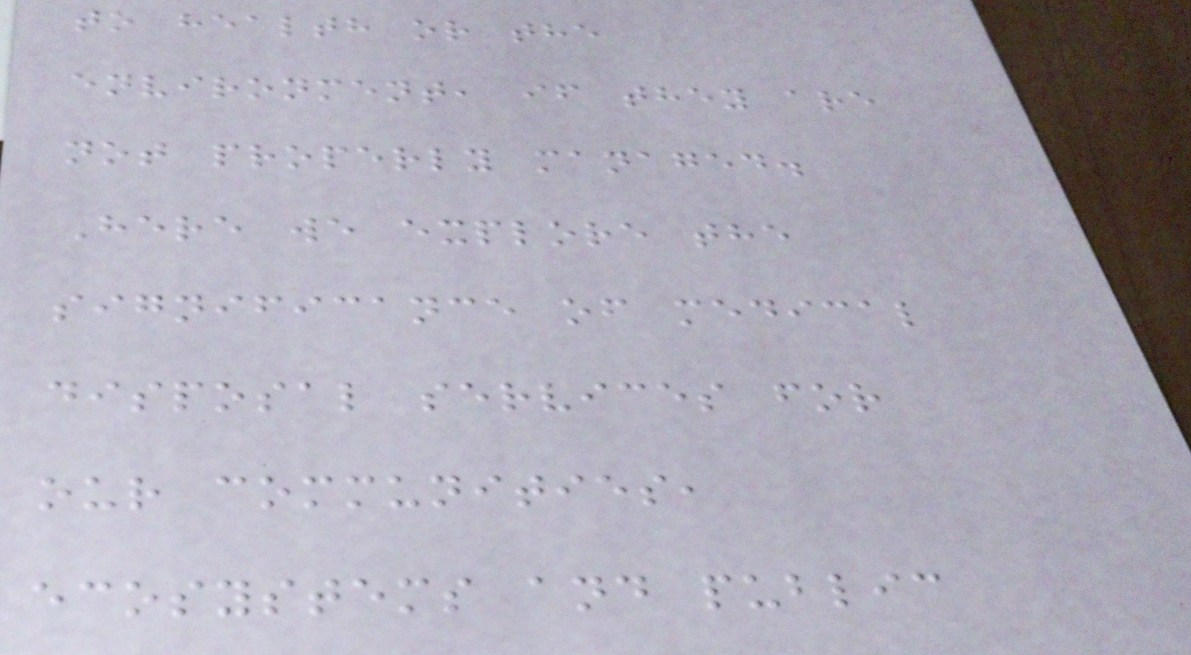to health or the
environment, if they are
not properly managed.
Here we explore the
significance of medical
disposal services for
our communities,
ecosystems and public
